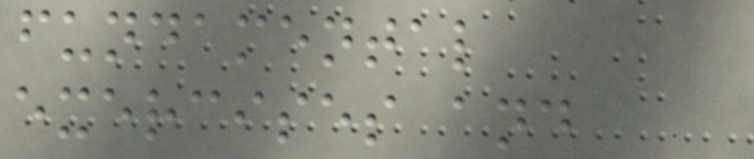fundamental
exercises and
